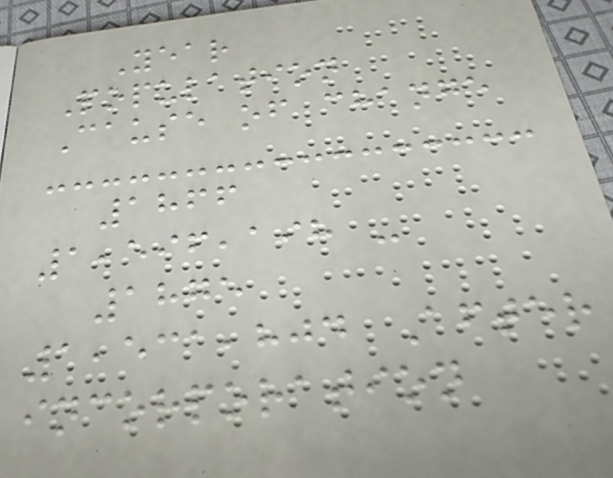Year
Population
Cause of change
1866
1,596,198 -
1875
1,531,804 After
incorporation
